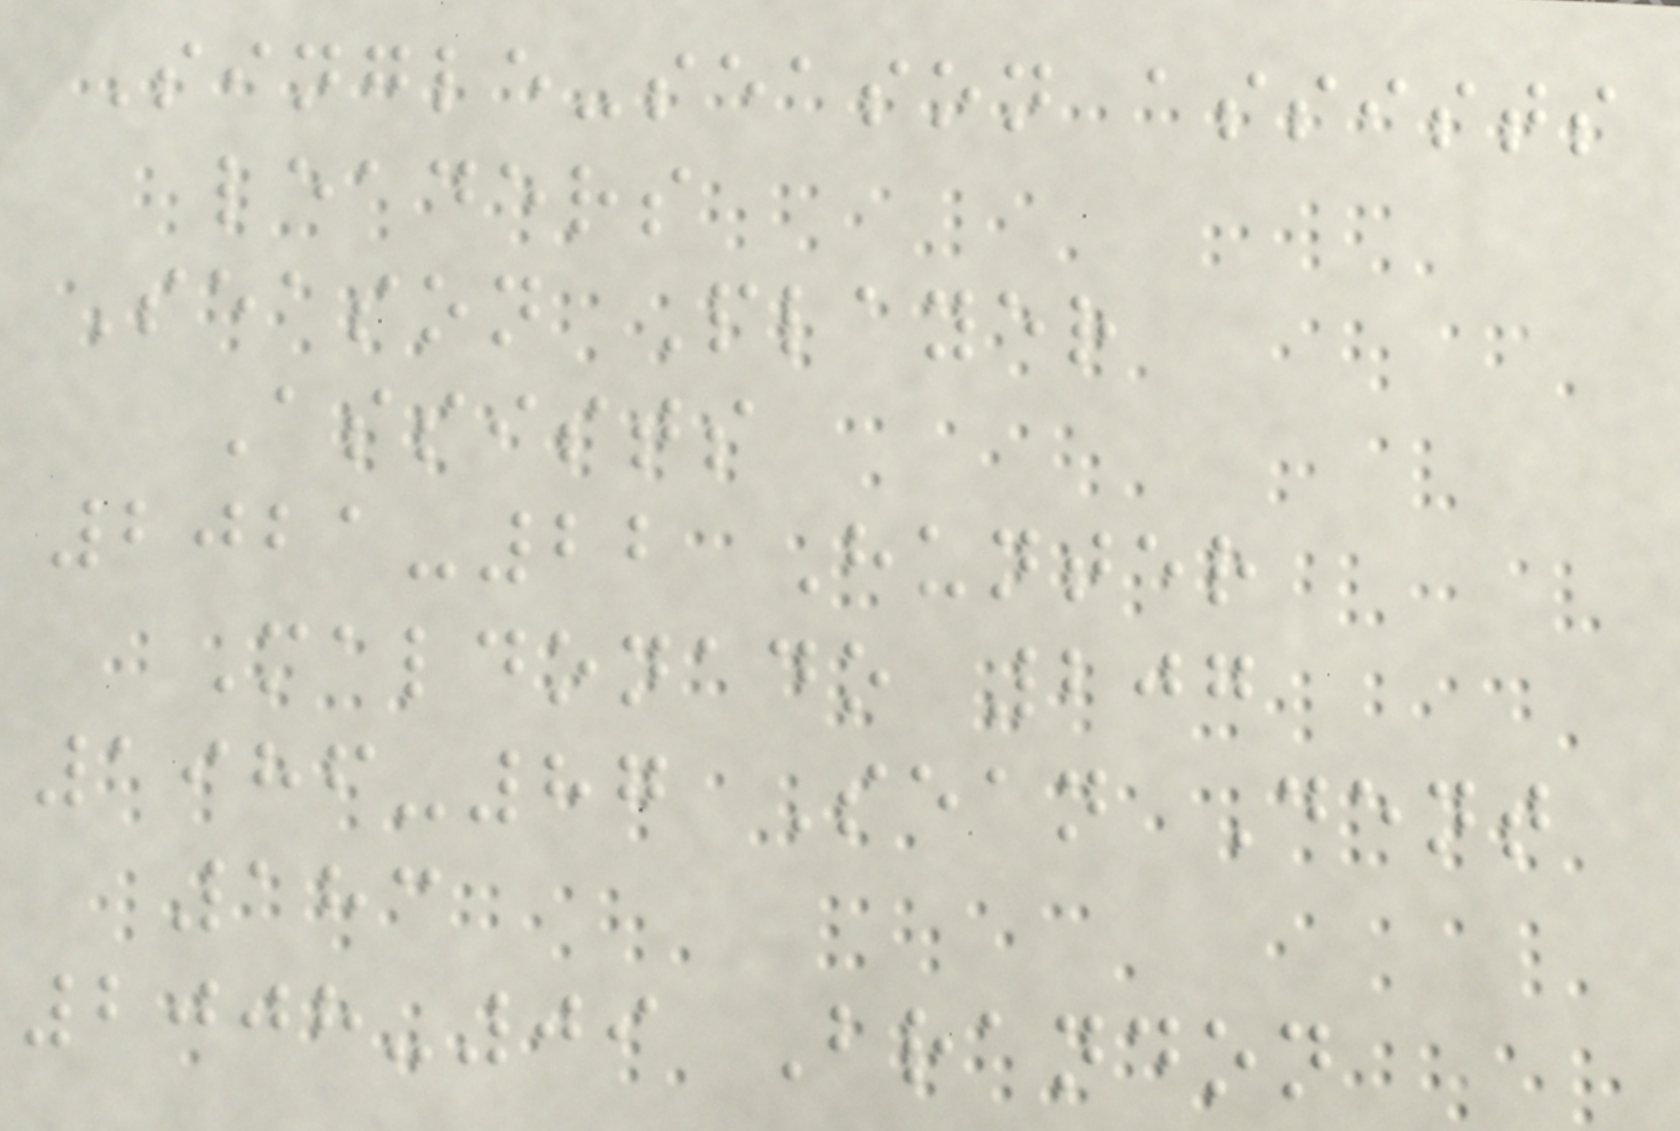Single-season assists
leaders
Season Player
Assists
2021-22 Hunter
Maldonado 207
1986-87 Sean Dent
183
2008-09 Brandon
